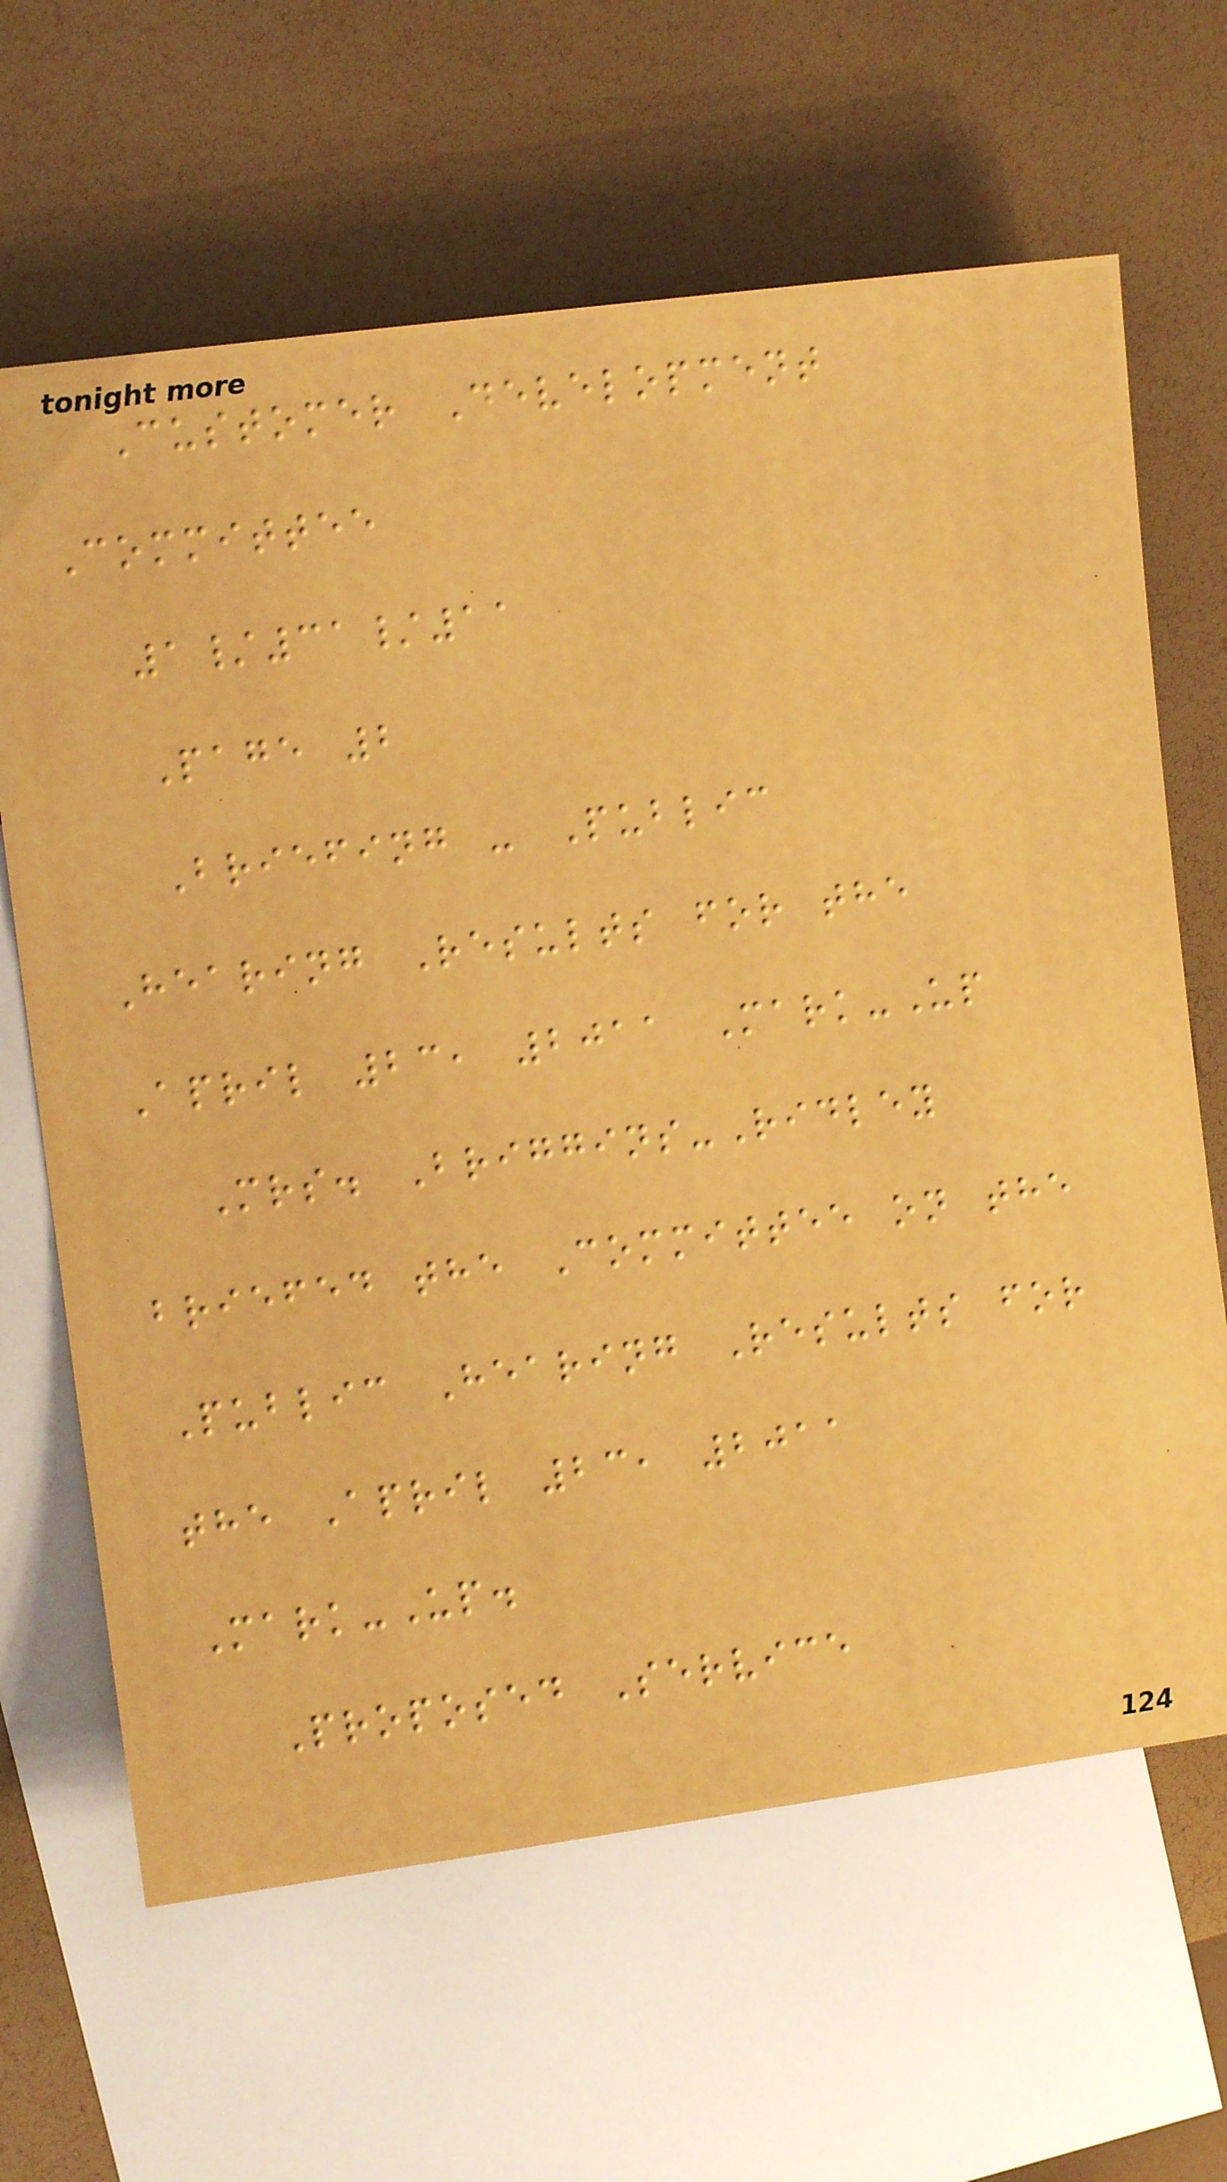Customer Development
Committee
1/31/11
Page 2
Briefing - Public
Hearing Results for the
April 23, 2011 Mark-Up
Mrs. Briggins-Ridley
briefed the Committee on the
Public Hearing Results for
the April 23, 2011
Mark-Up.
Proposed Service
